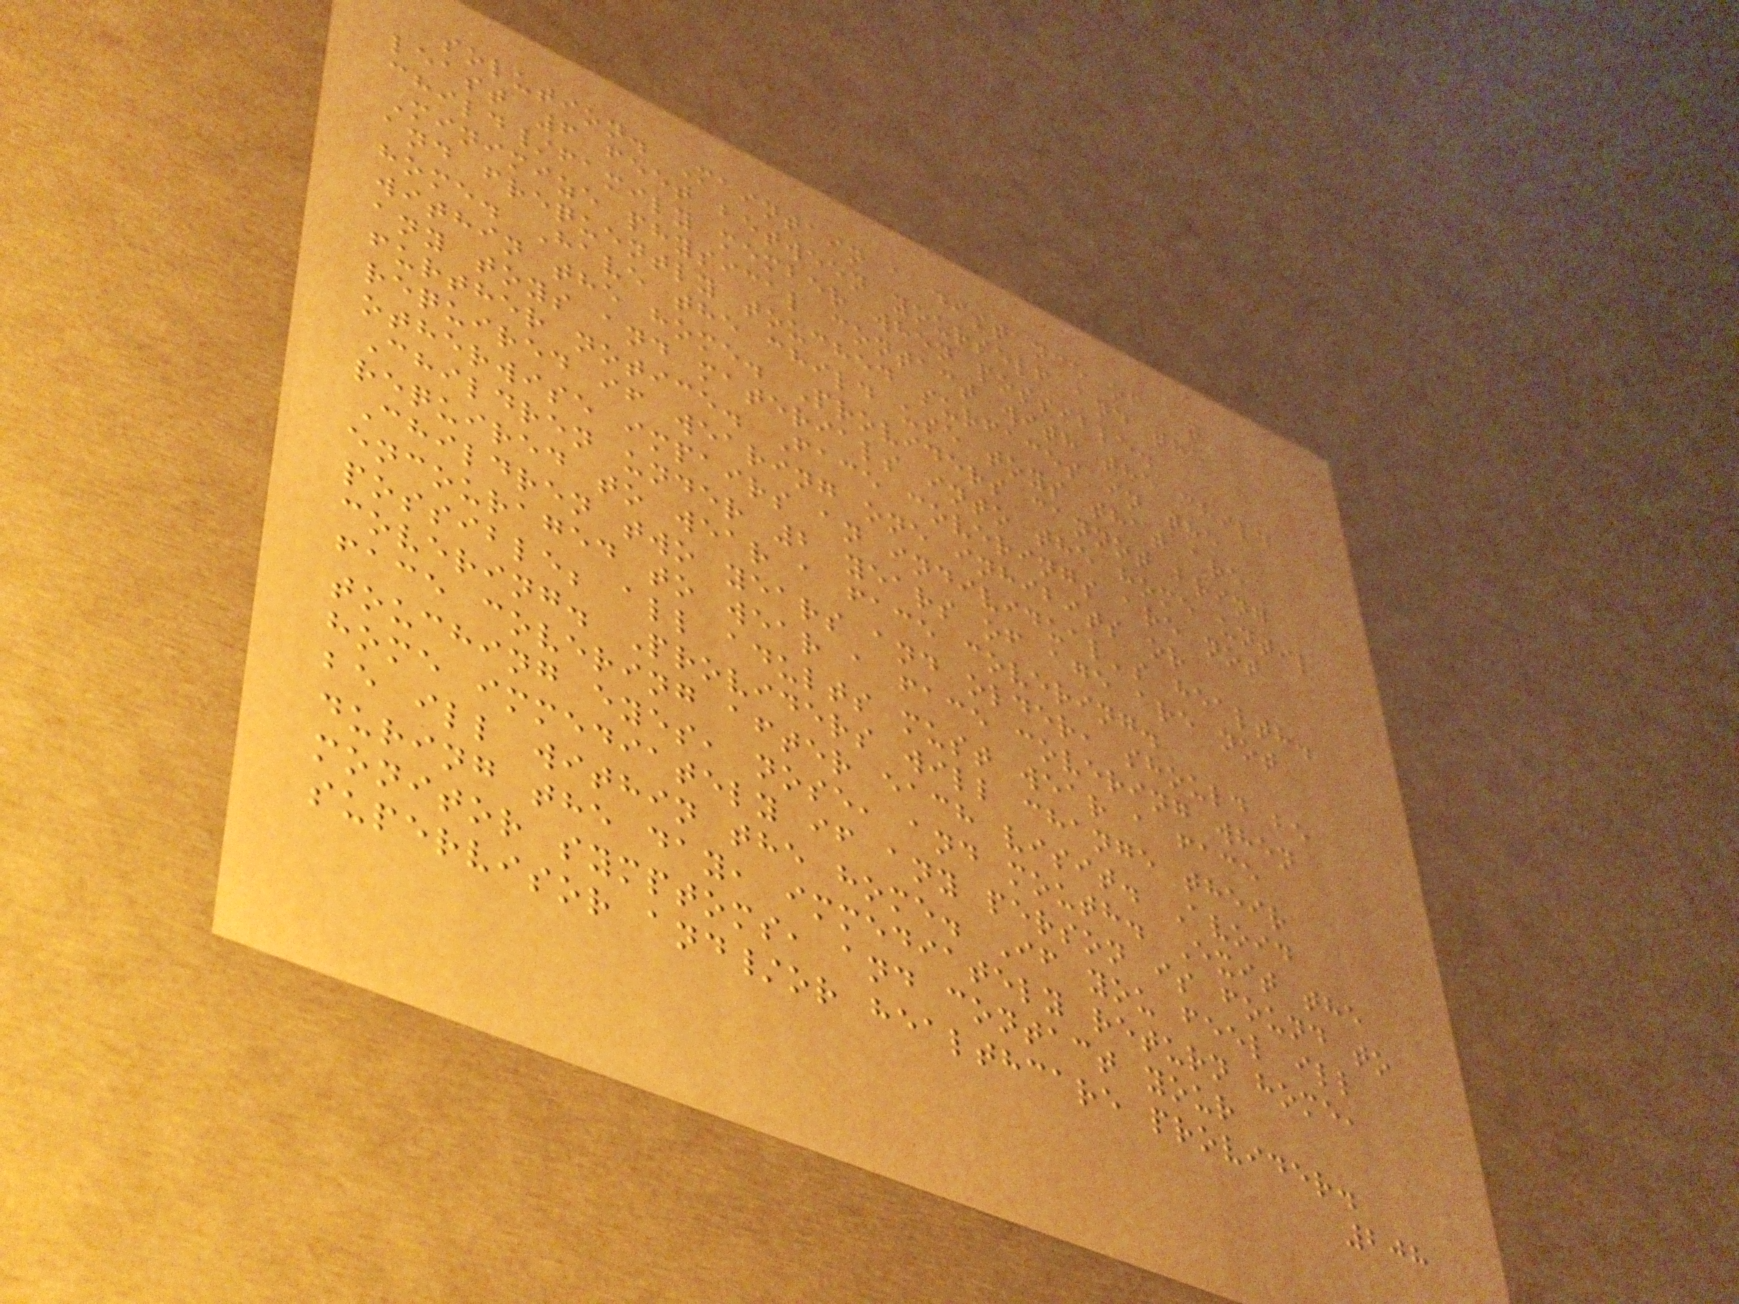solution. Maintain a distance of at
least 6 feet between yourself and the
child/family member when possible.
Minimize physical contact with the child
and frequently touched surfaces in the
home. Have the child use toys that are
within the home. Providers cannot bring
any toys and materials into the home until
further notice. Face coverings are not
required if wearing one inhibits or
otherwise impairs an individual's health.
Children under 2 years of age are not
required to wear a face covering.
Children two years and older, should be
encouraged to wear a face covering when
possible; all adults must wear a face
covering. Providers will change their
face covering after each visit. Avoid
touching eyes, nose, and mouth. Exit the
home immediately if any person is found to
be ill within the home. If you feel ill
during the day, immediately return home,
monitor symptoms, and contact your
supervisor and/or healthcare provider.
208
